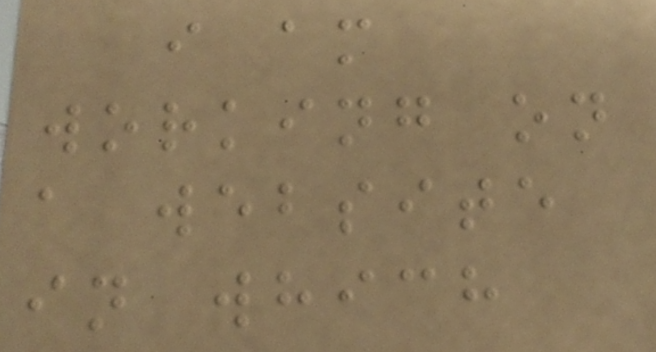i am
working on
a website
in which
